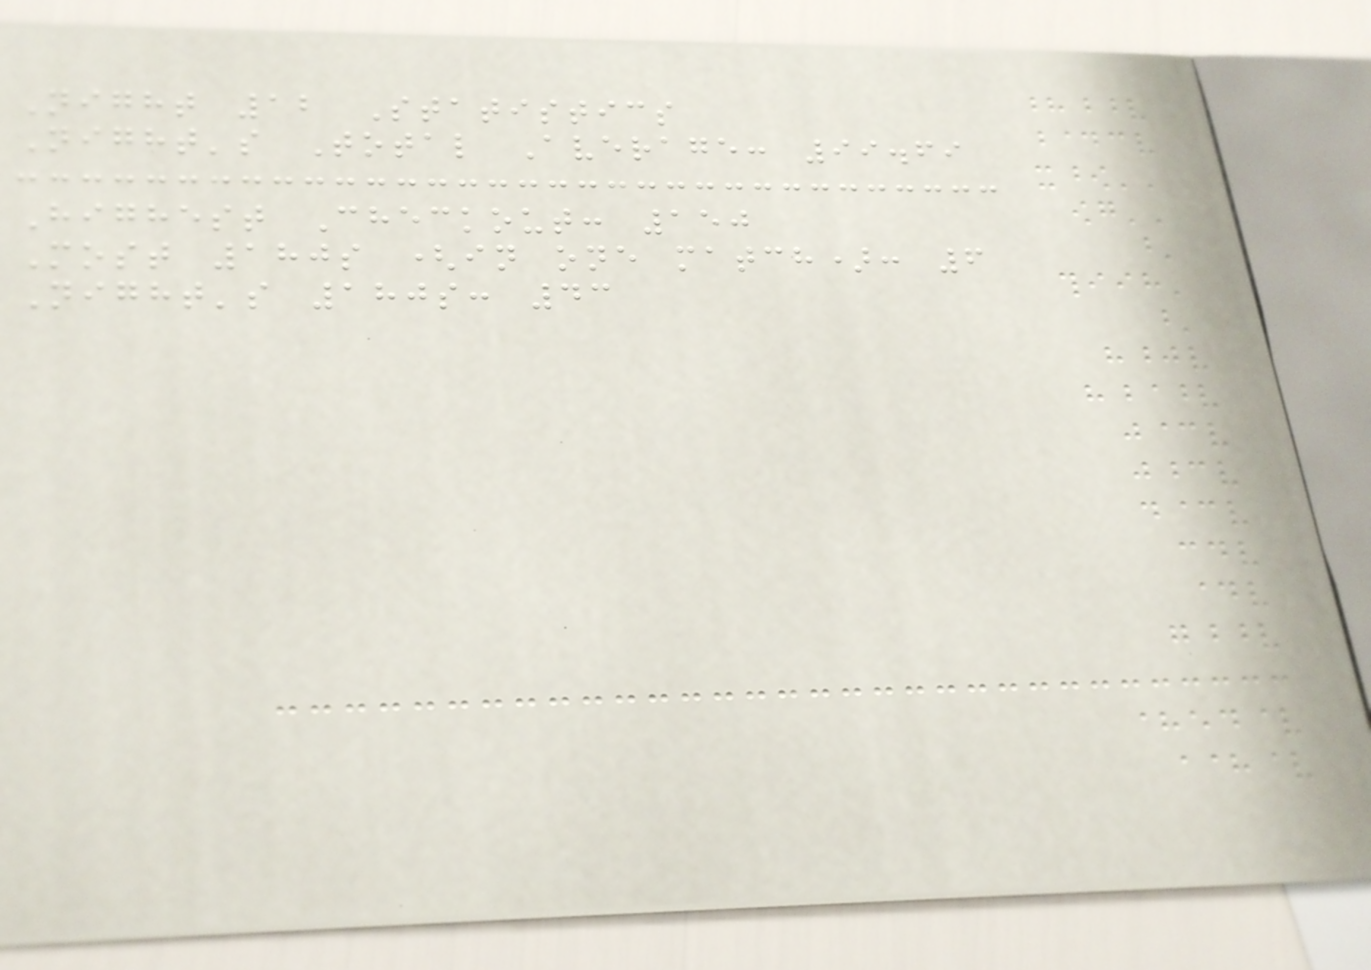Night 12 Statistics
Night's Total Average: 99.69
Highest Checkout: 150
Most 180s (in one match): 6
Night's 180s: 43
